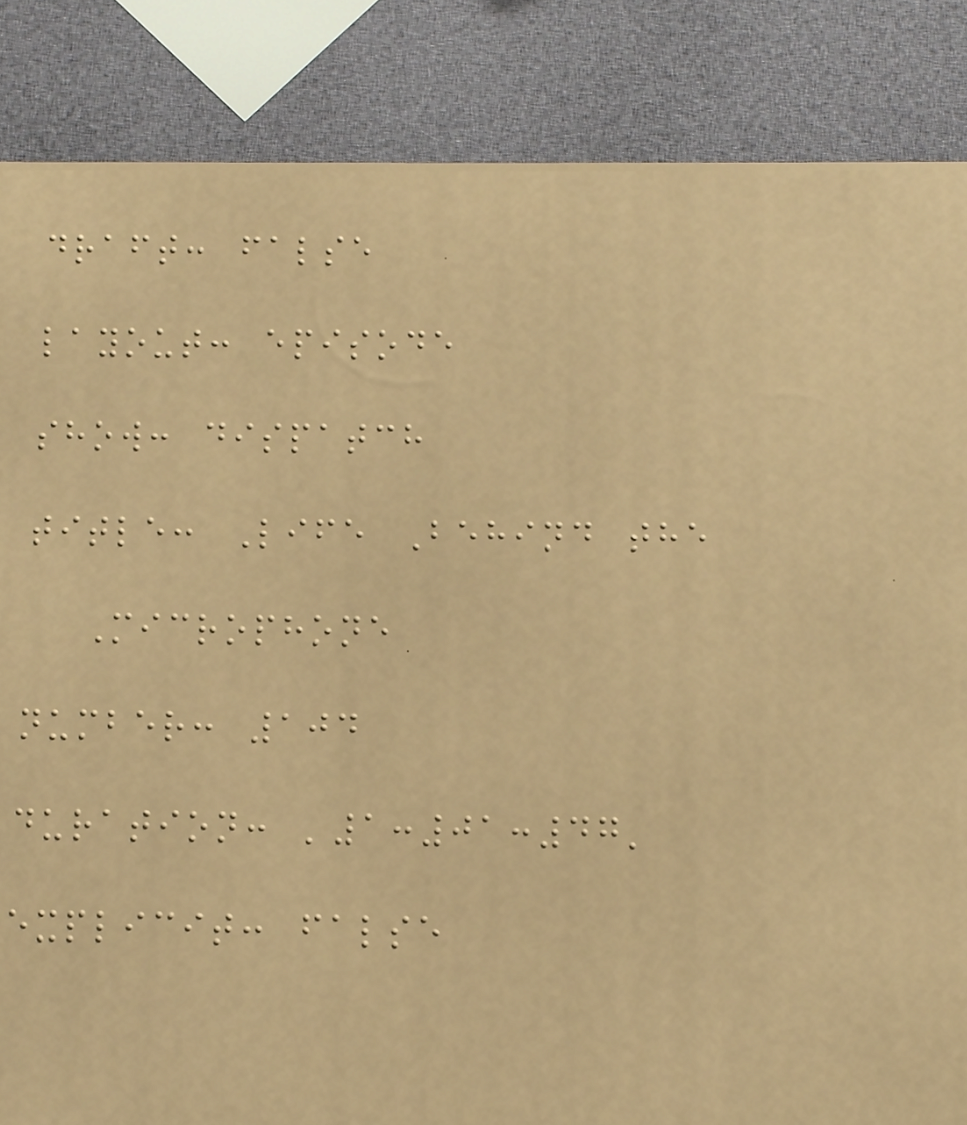draft: false
layout: episode
show: dispatch
title: Life Behind the
Microphone
number: 104
duration: '1:01:47'
explicit: false
